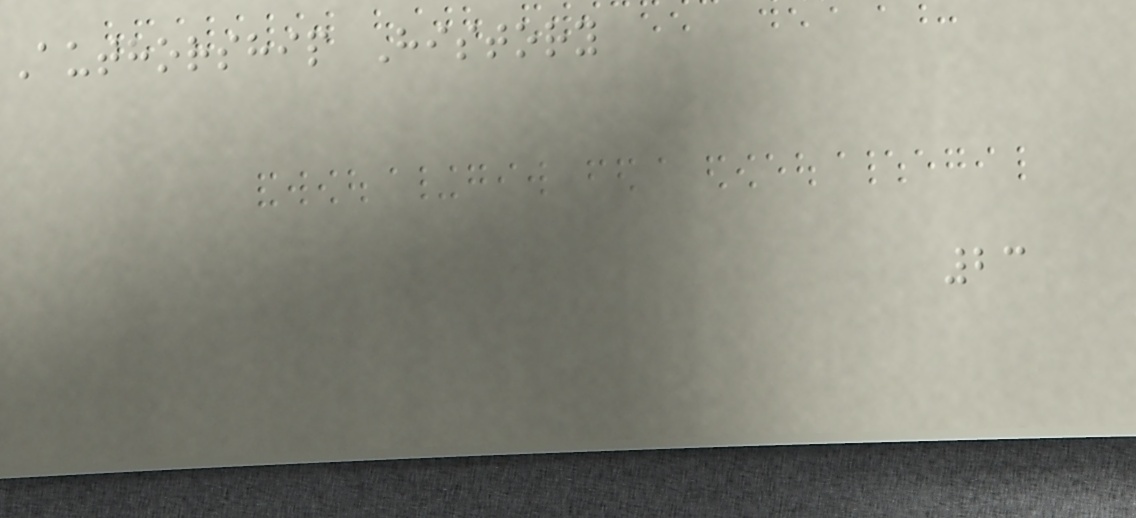Authorship History
23
